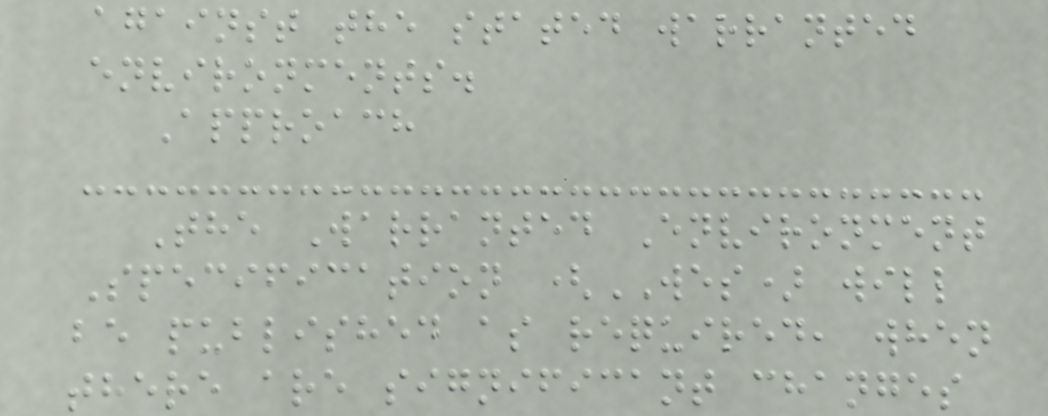against the stated warranted
environments.
Approach
The Warranted Environment
Specification (WES) will
be published as required, when
there are significant changes
